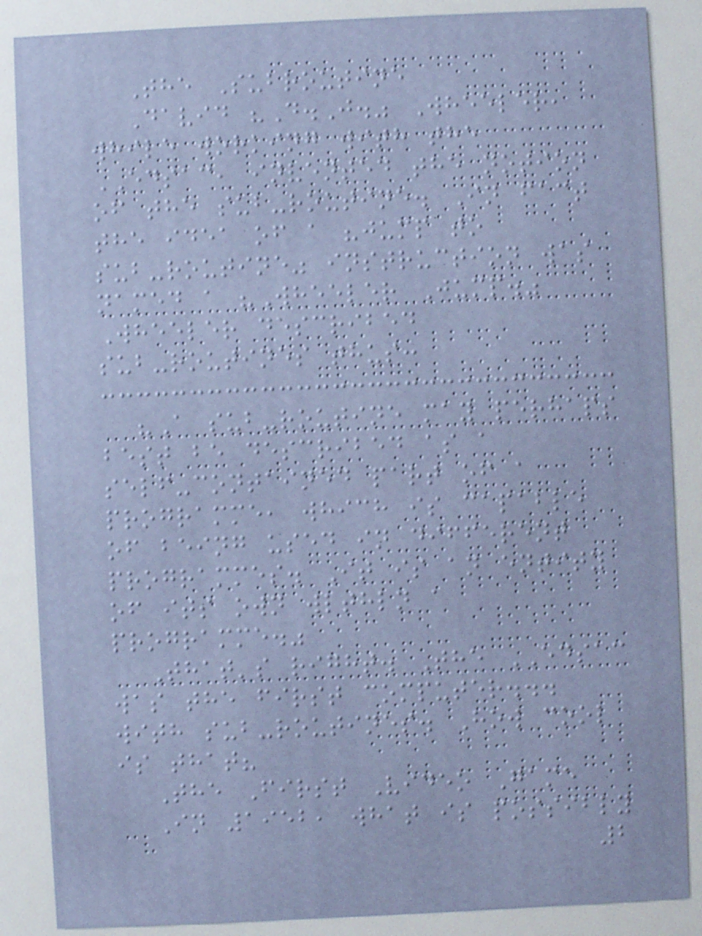The Subroutine
David "D.J." Wheeler,
while working with the
EDSAC, invented the notion
of the sub-routine. In fact
the idea of a "jump to
sub-routine" instruction was
named a "Wheeler Jump."
Wheeler described
sub-routines thus:
"A sub-routine may perhaps
best be described as a
self-contained part of a
programme, which is capable
of being used in different
programmes. It is an entity
of its own wlthln a
programme."
That's right. The EDSAC
was the first computer...
with sub-routines. How cool
is that?
The First Video Game
In 1952, what is possibly
2
